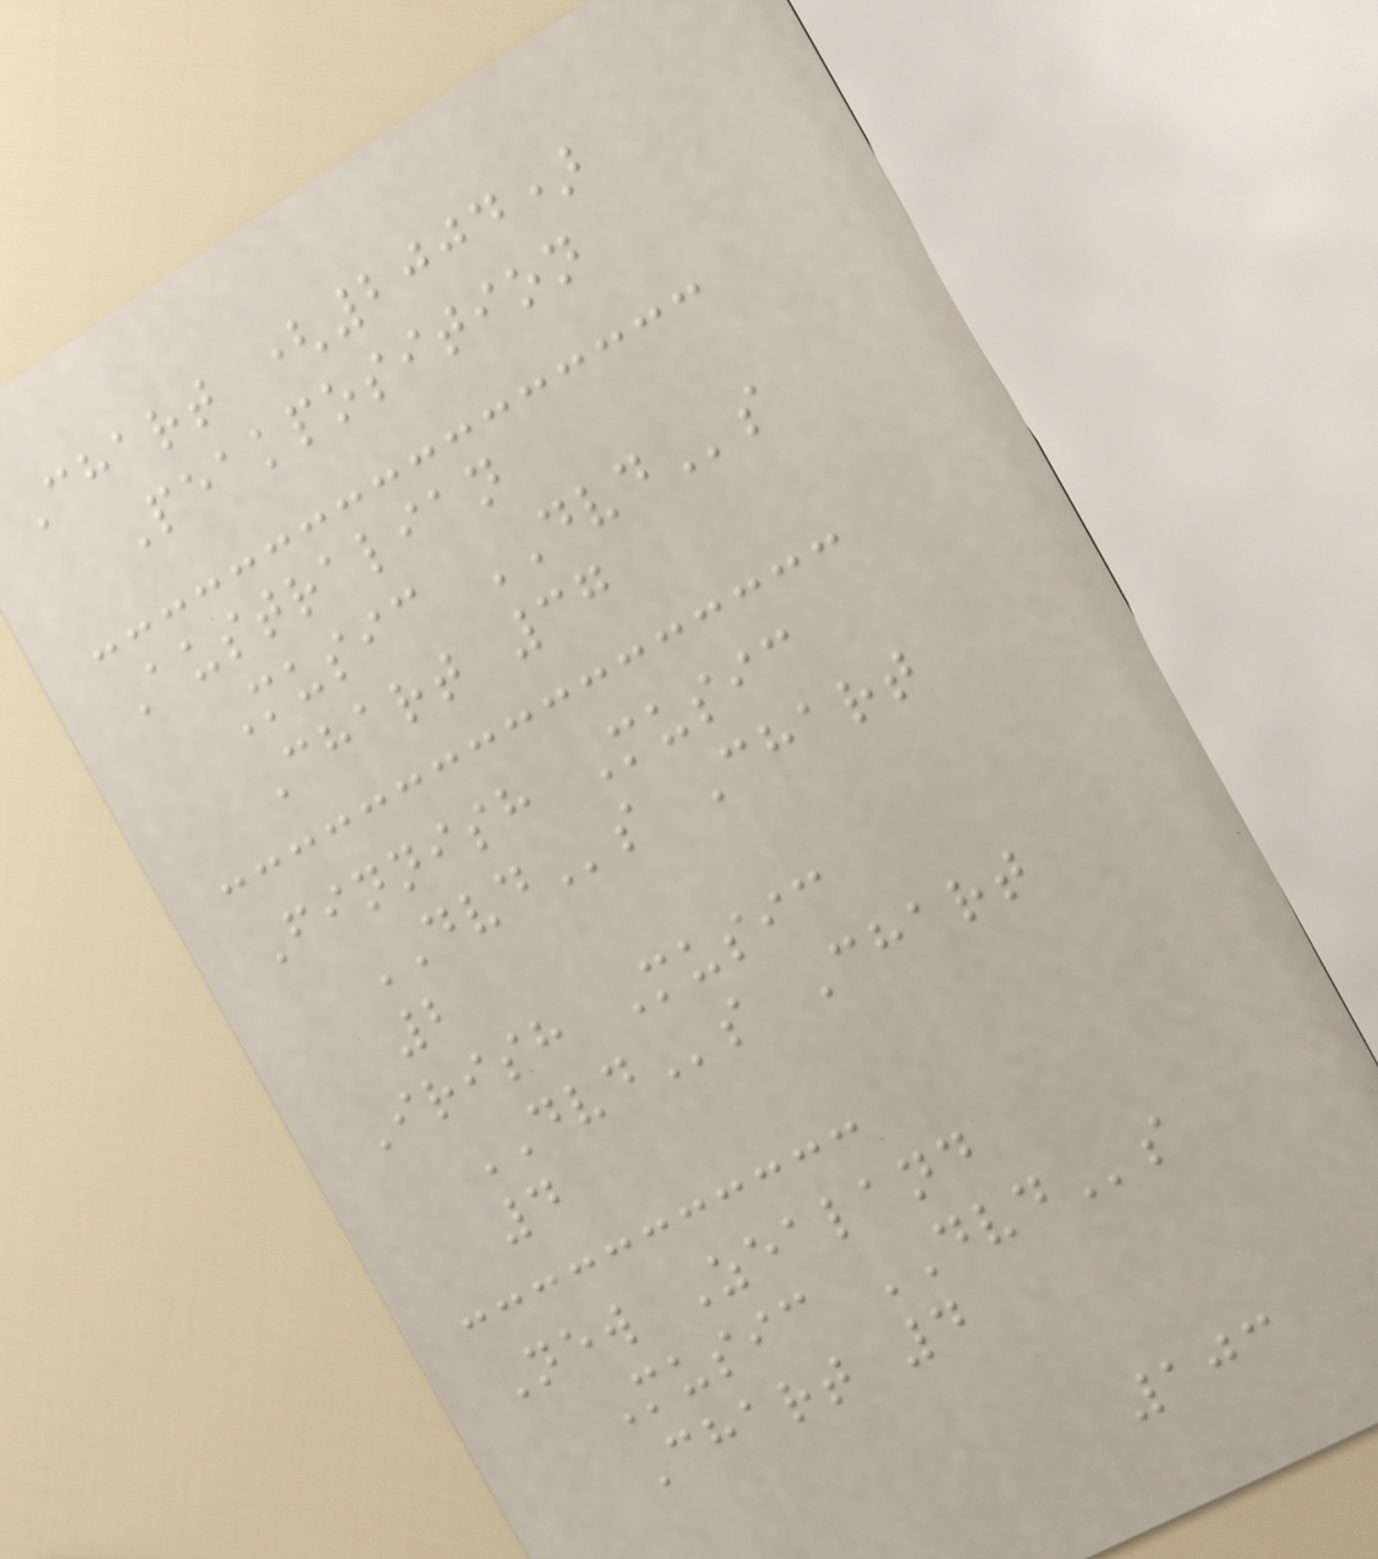Chart (2004)
Peakposition
Australian
Music DVDs
Chart 37
Finnish Music
DVDs Chart
2
Irish Music
DVDs Chart
4
New Zealand
Music DVDs
Chart 4
103
